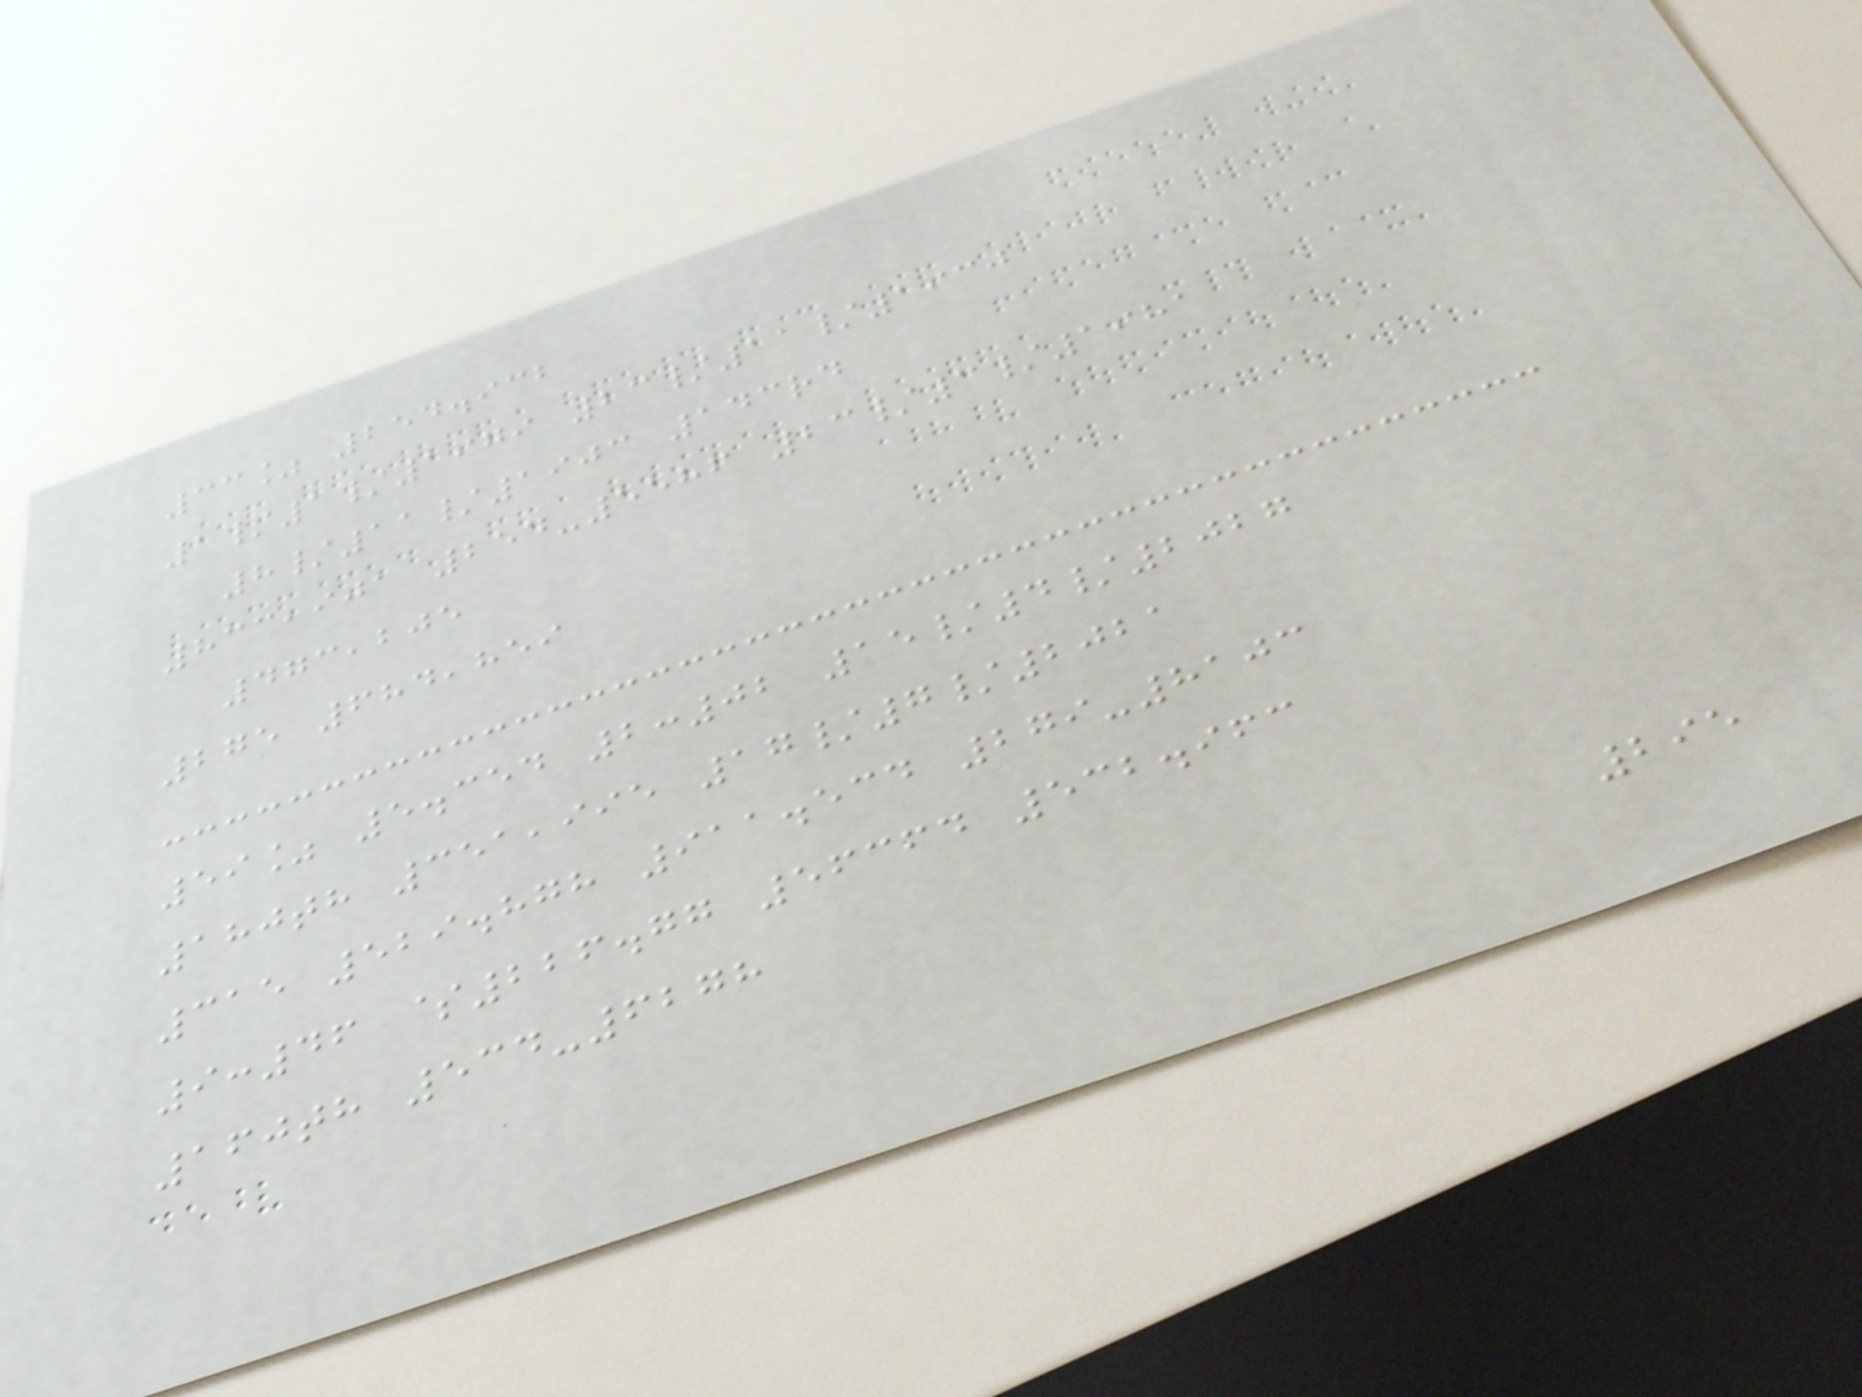33% 254.932
1/1/1979 23/11/1930
8/11/1903 143rd
833,901 254-5586 23/3/1981
473,205
275 684,859
59% 5.354 2:02 15/4/2027
180th 351,995 17/7/2021
315 529.878 911.534 279-8103
9:46 $226.77 56364 532.963
160th 534-6278
295
